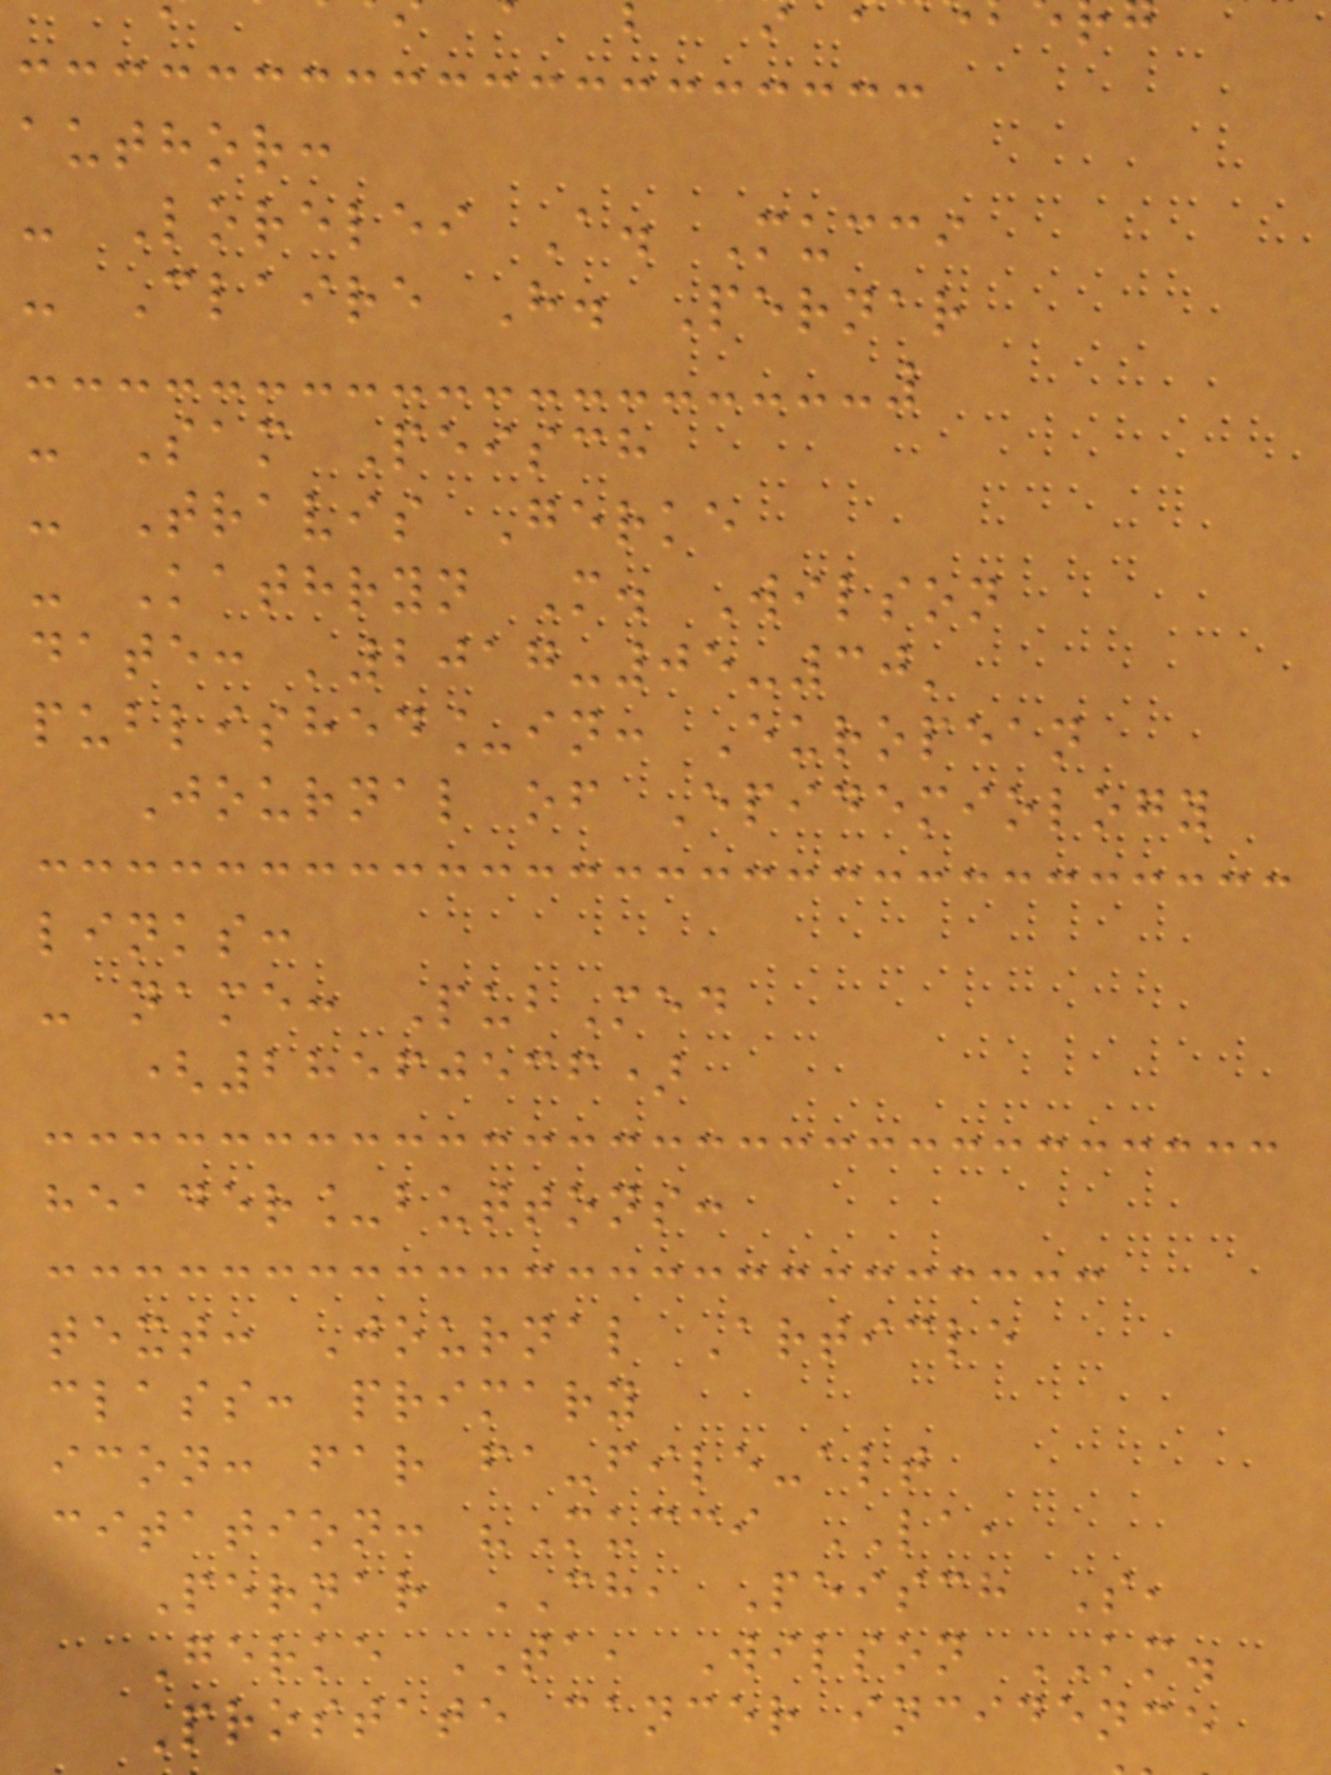author:
- Lorelei A. Mucci
- Claire H. Pernar
- Sam Peisch
- Travis Gerke
- Kathryn M. Wilson
date: '2017-05-30'
published_in: European
Journal of Epidemiology
links:
- name: PubMed
(28560536)
header_buttons:
text: Journal Article
class: primary
icon: far fa-file-alt
citation: "Mucci LA,
Pernar CH, Peisch S,
Gerke TA, Wilson KM.
Prostate cancer incidence
